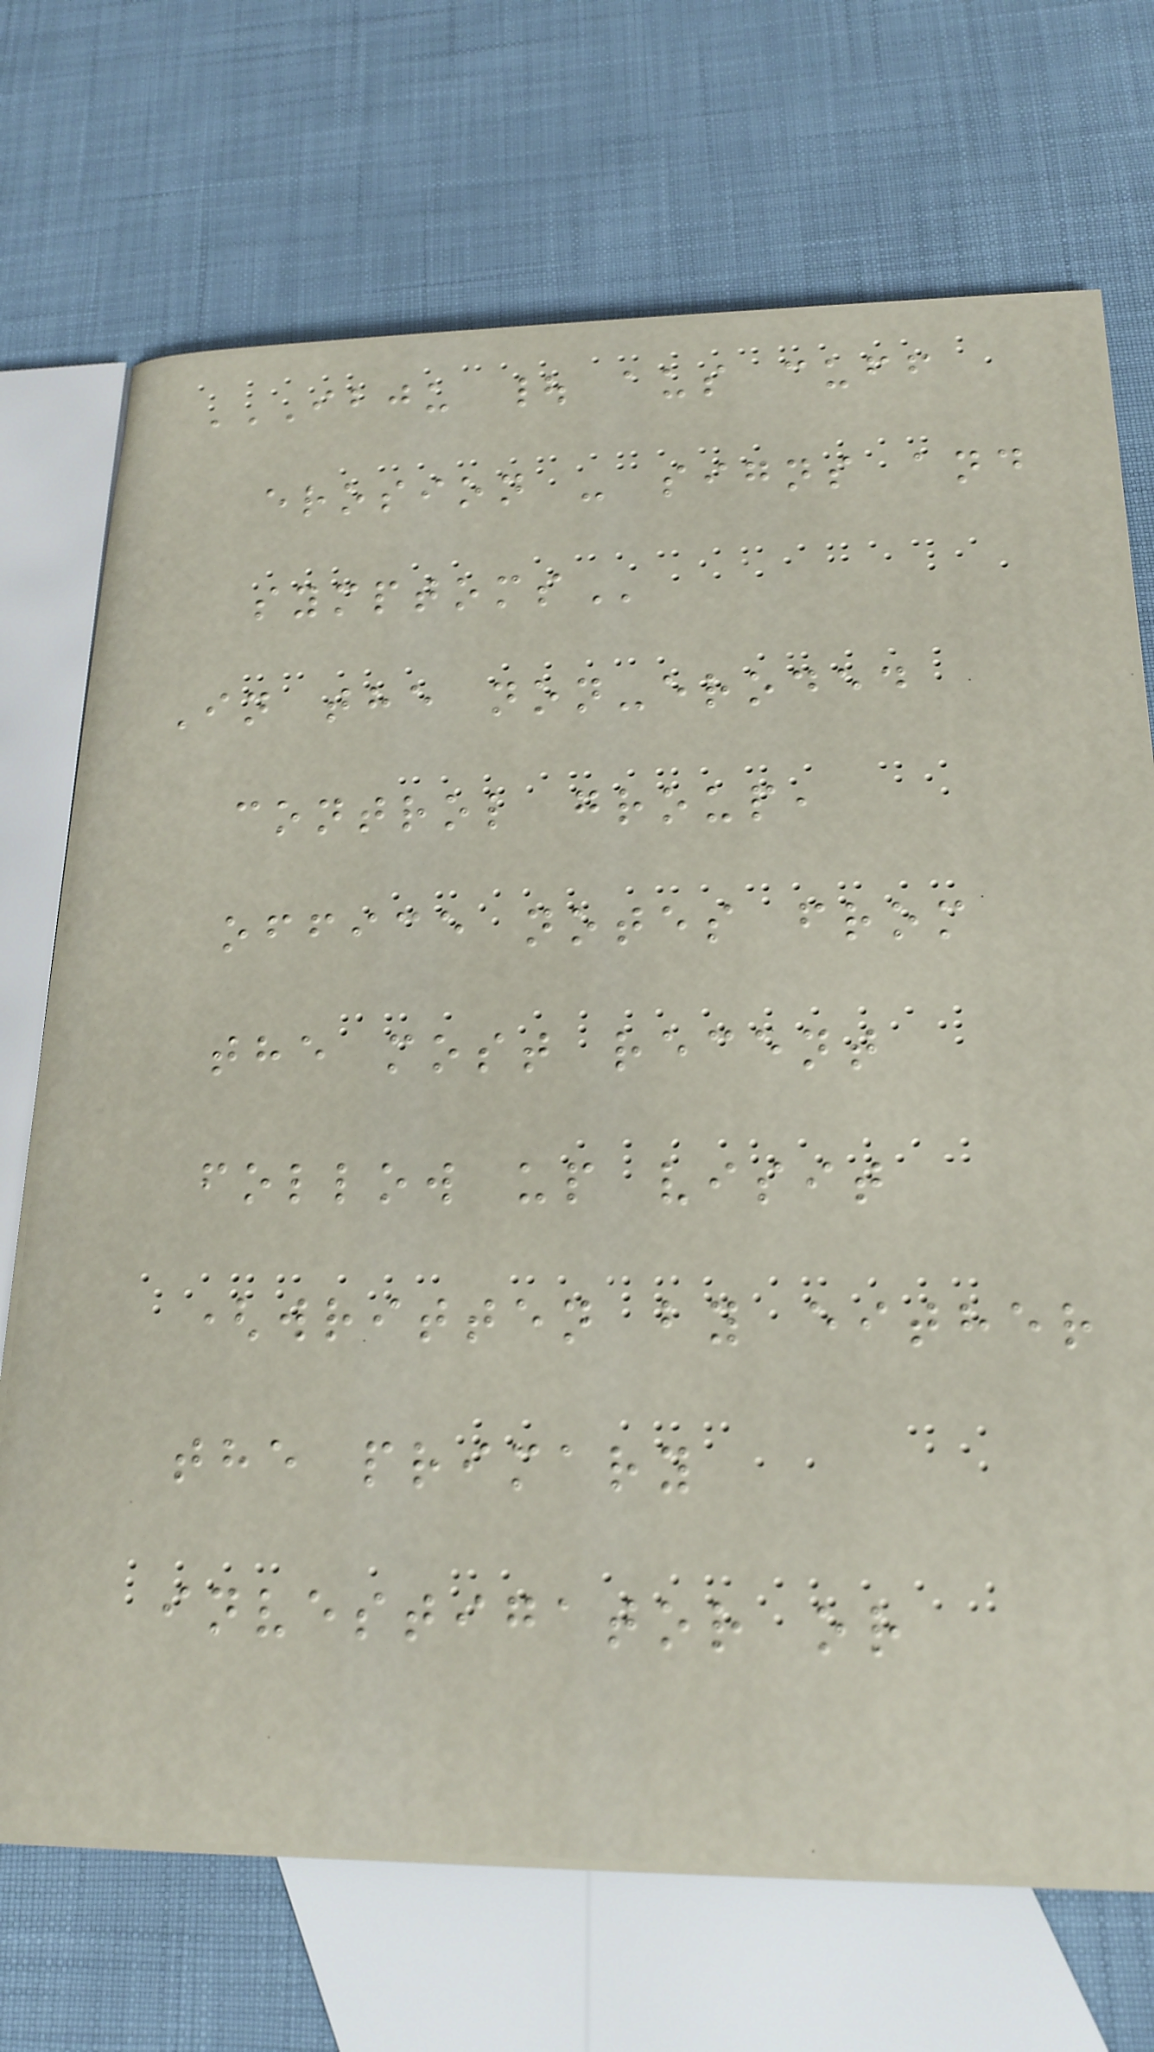IBJU | AUS CUFF
EROSION - SIGNS AND
SYMPTOMS
In the non-eroded
control group,
office notes from
the most recent
follow up visit
(written by either
the primary
investigator or
